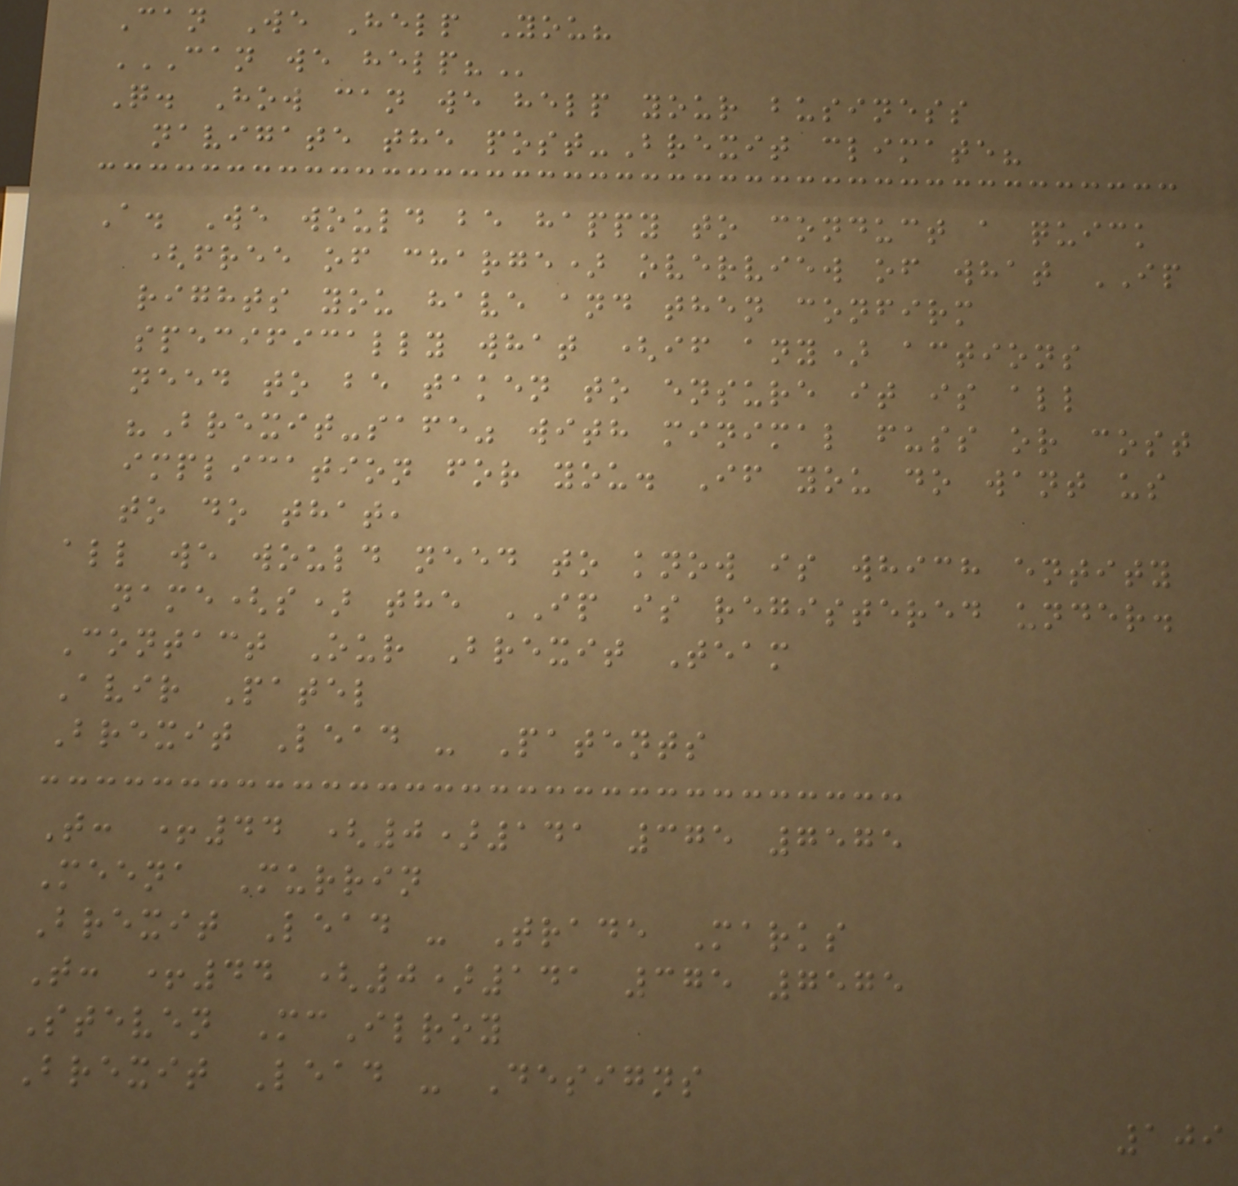Can We Help You?
CAN WE HELP?
Q. How can we help your business
navigate the post-Brexit climate?
A. We would be happy to conduct a quick
(free of charge) overview of what IP
rights you have and then confirm
specifically what (if any) actions
need to be taken to ensure it is all
"Brexit-safe" with minimal fuss or cost
implication for you. If you do want us
to do that,
all we would need to know is which entity
name(s) the IP is registered under.
Contact Our Brexit Team
Avir Patel
Brexit Lead - Patents
T: +44 (0)141 375 7575
Meena Murrin
Brexit Lead - Trade Marks
T: +44 (0)141 375 7575
Steven McIlroy
Brexit Lead - Designs
109
